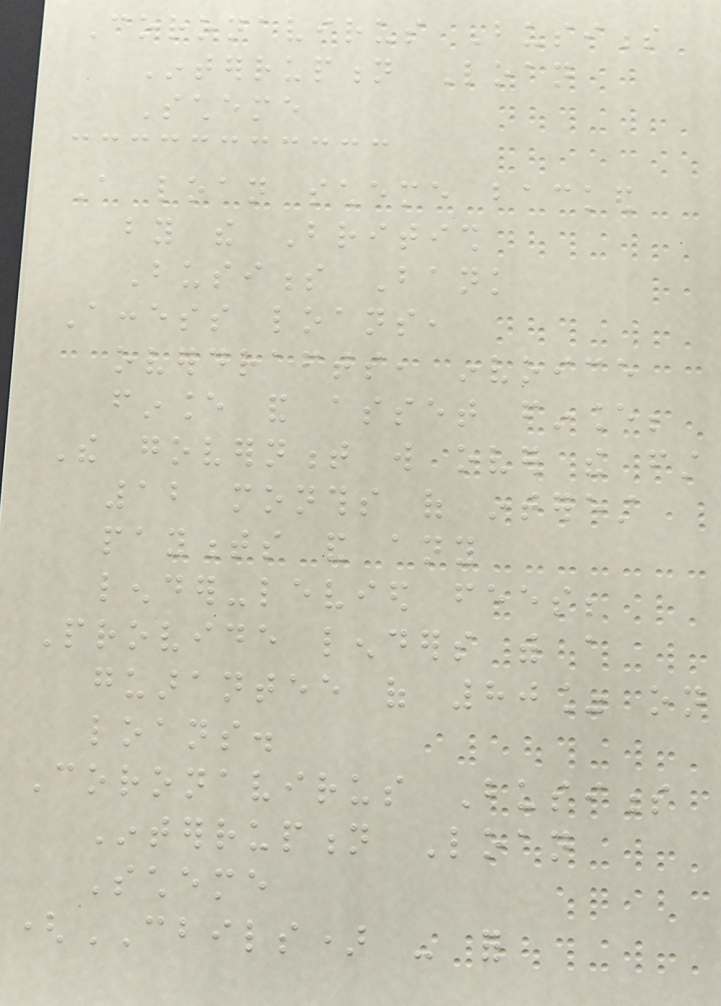Coronavirus Business
Interruption Loan
Scheme
A loan scheme backed
by the British
Business Bank
Access loans,
overdrafts, invoice
finance and asset finance;
The government will over the first
12 months of interest
payments and any
lender-levied fees;
Provide lenders with a
guarantee of 80% on
loans.
Coronavirus Business
Interruption Loan
Scheme
(CBILS) - for
